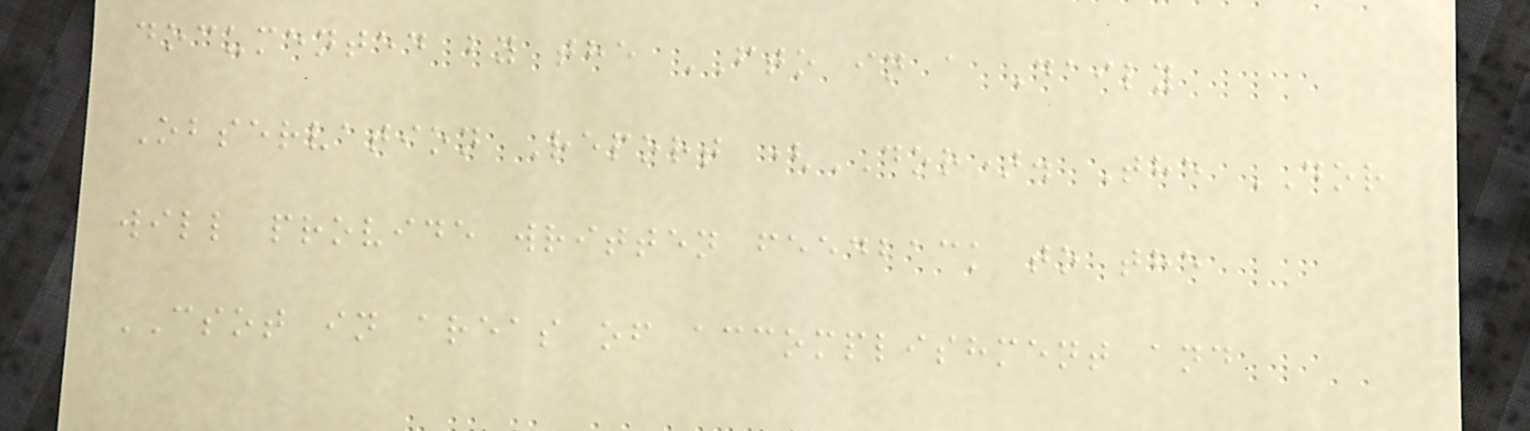documented by the FTO in a Daily
Observation Report (DOR). The DOR
will provide written feedback to the
CSOT in areas of accomplishment and
